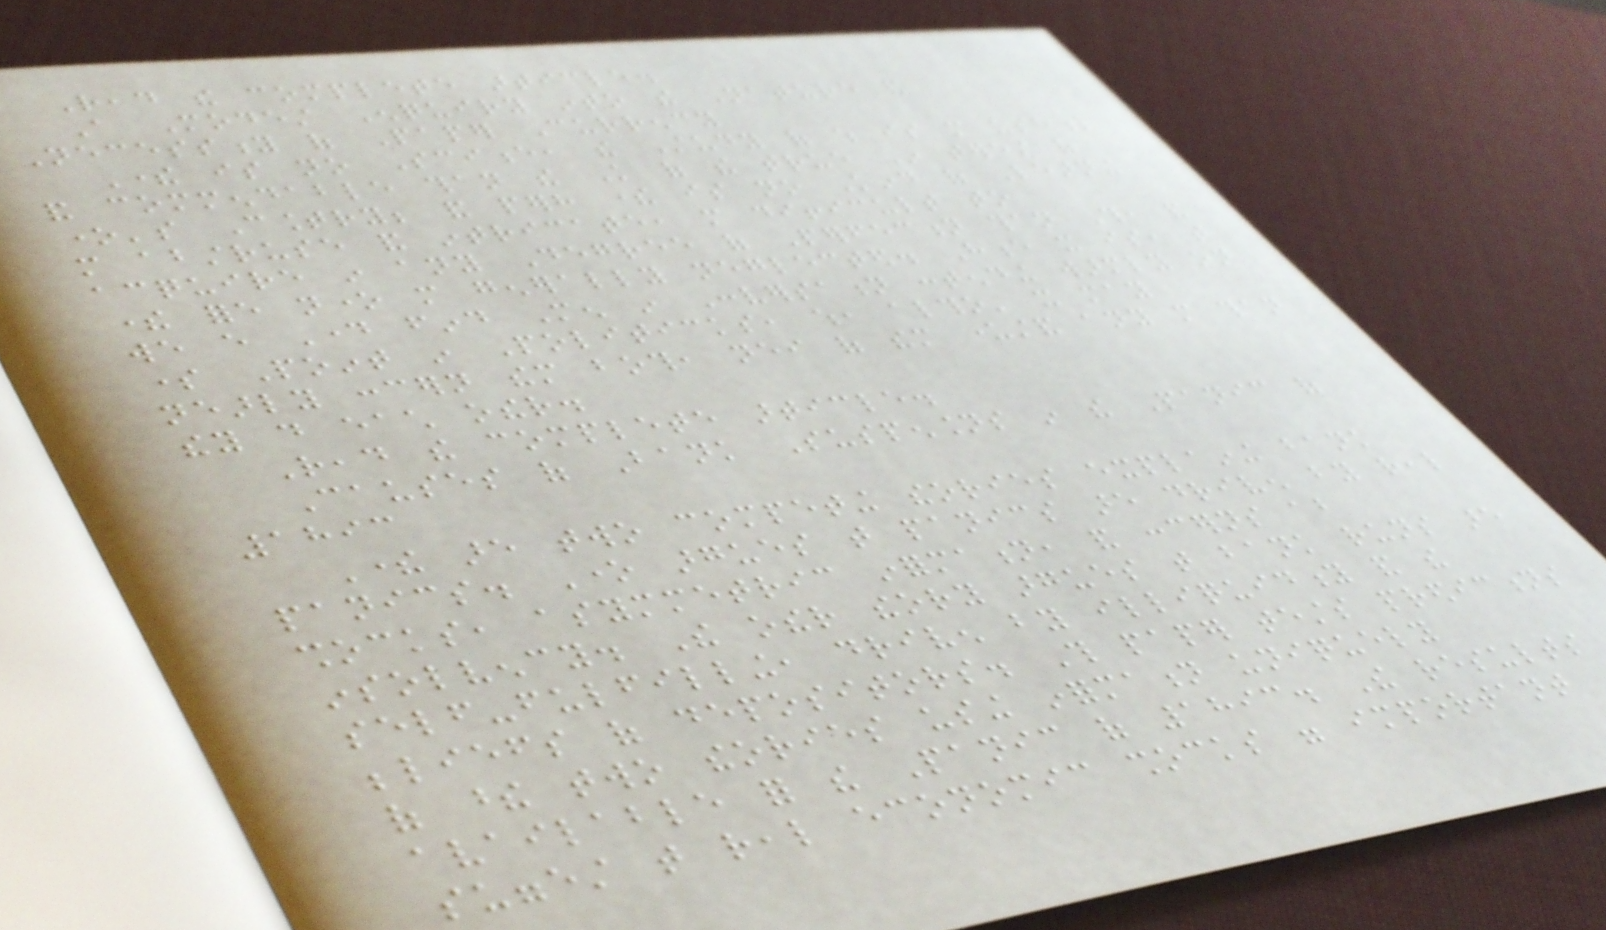Read the complete article.
A Modest Enquiry into the Nature and
Necessity of Paper Currency
There is no Science, the Study of which is more useful
and commendable than the Knowledge of the true In terest of
one's Country; and perhaps there is no Kind of Learning
more abstruse and intricate, more difficult to
acquire in any Degree of Perfection than This, and
there fore none more generally neglected. Hence it is, that
we every Day find Men in Conversation contending warmly on
some Point in Politicks, which, altho' it may
nearly concern them both, neither of them understand any more than
they do each other.
Read the complete article.
Causes of Bank Suspensions in the Panic of
1893
There are two competing theories explaining bank
panics. One argues that panics are driven by real
shocks, asymmetric information, and concerns about
insolvency. The other theory argues that bank runs are
self-fulfilling, driven by illiquidity and the
beliefs of depositors. This paper tests predictions
of these two theories using information uniquely
available for the Panic of 1893. The results
suggest that real economic shocks were important
